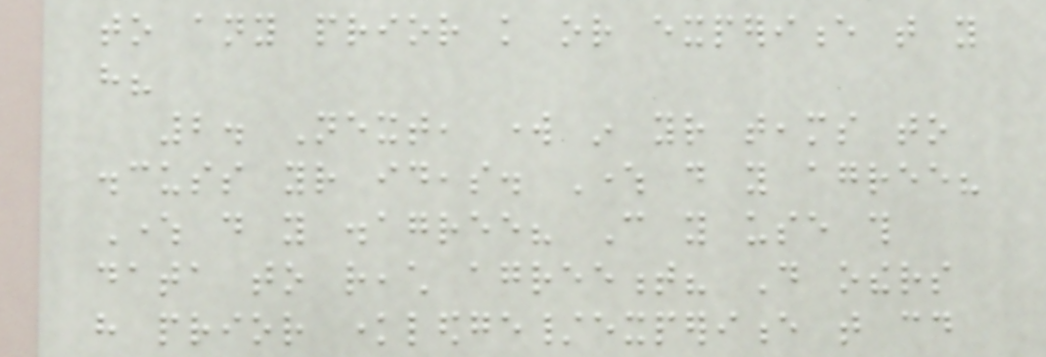to any prior knowledge or experience that you
have?
2. Next, work in your teams to
discuss your ideas. Where do you agree?
Where do you disagree? Can you use this
data to reach agreement? Do others
have prior knowledge/experience that could
